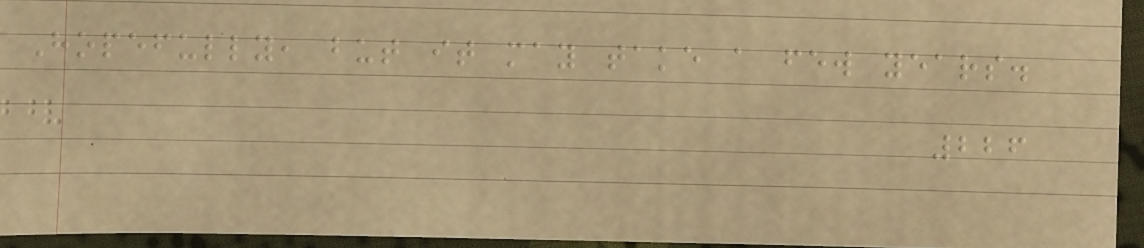Hopefully, but it may take a few years.
226
